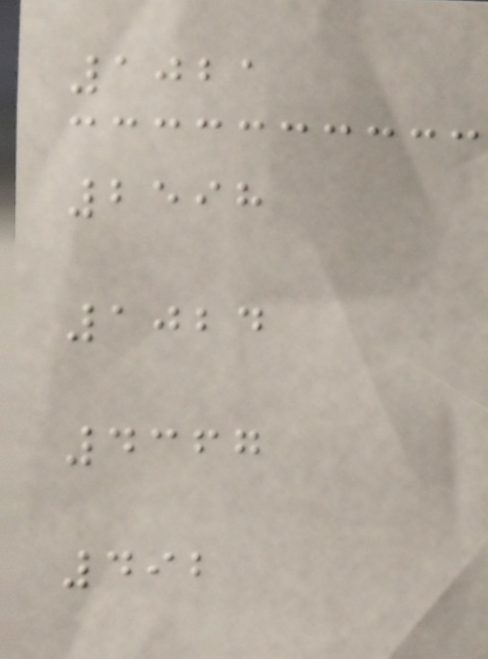1021
2598
1024
4367
492
